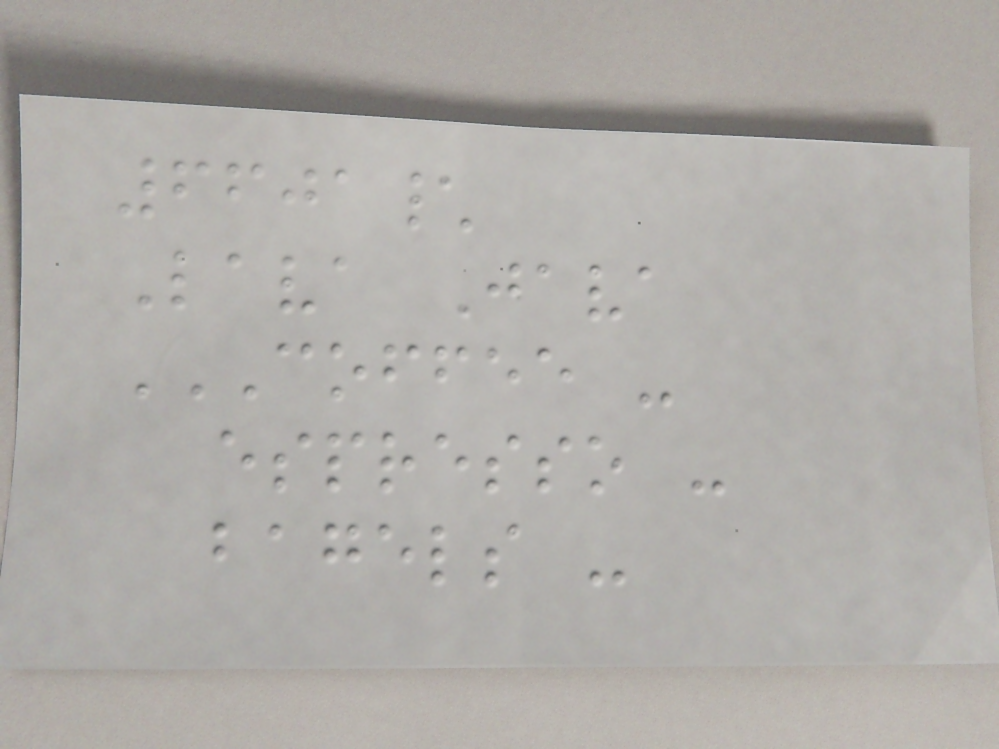6601\
Lava Java
COFFEE -
ESPRESSO -
BAGELS -
